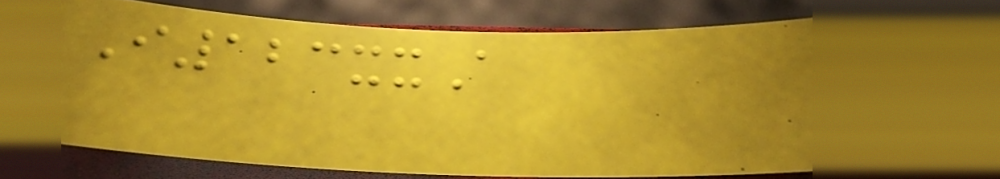I123xxA
